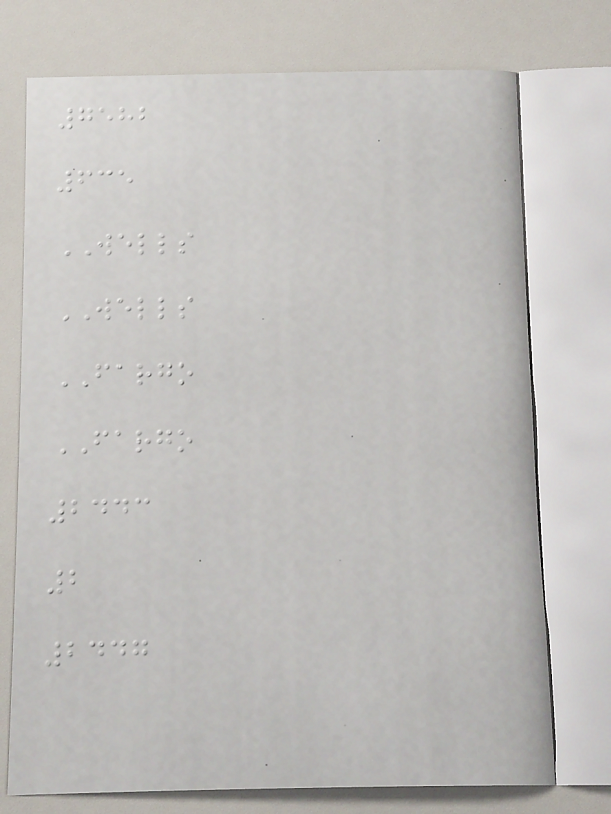7582
635
WELLS
WELLS
FARGO
FARGO
2443
2
2447
